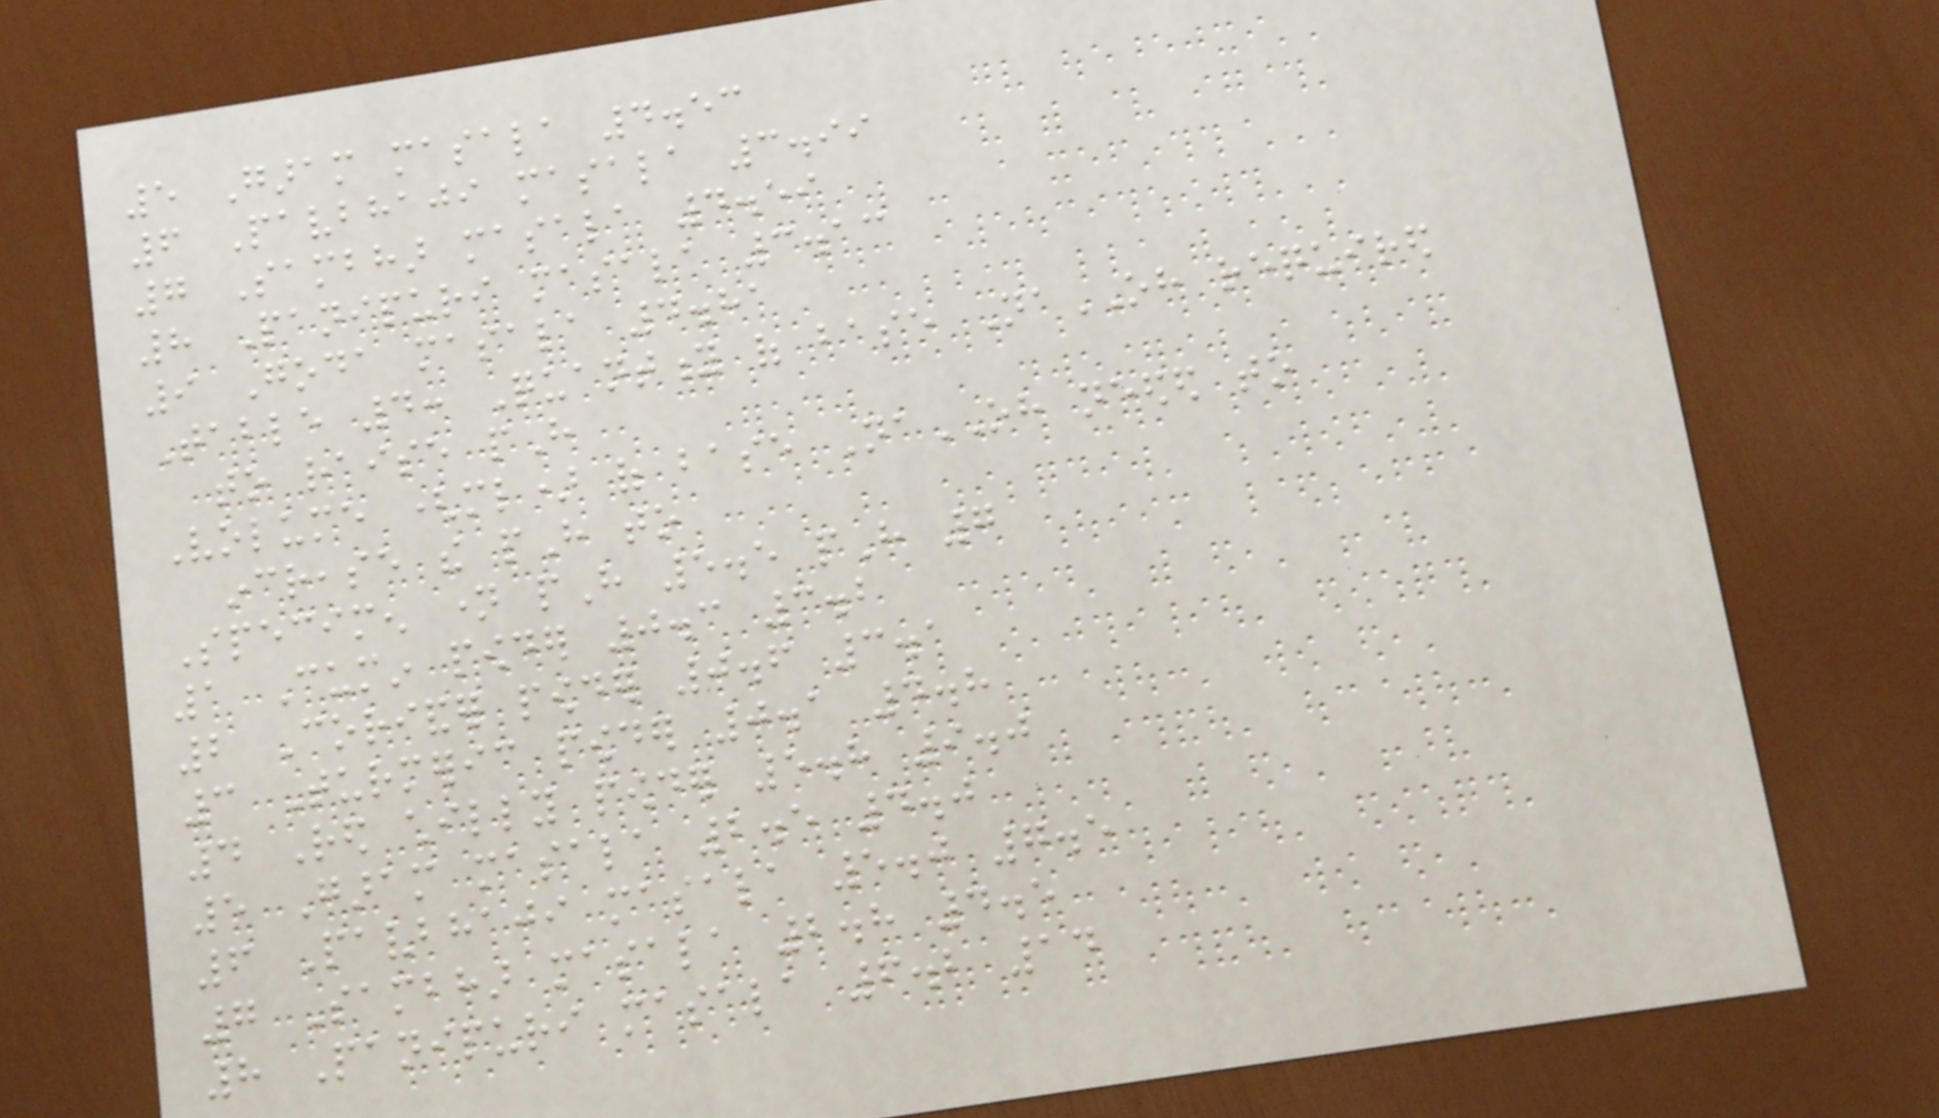5 Garam masala 4.53
6 Pavbhaji masala 3.99
7 Sambhar masala 4.59
8 Panipuri masala 3.13
9 Goda masala 4.81
Table 4: Quantity of base NaOH required
to raise pH
Volume (ml) of base NaOH needed to
increase the pH to
Specimen name pH 5.5 pH 7
1 Cumin powder 0.3 3.2
2 Coriander powder 0.6 3.1
3 Turmeric powder 0.1 4.8
4 Red chilly powder 5.8 9.0
5 Garam masala 2.5 4.0
6 Pavbhaji masala 5.0 7.5
7 Sambhar masala 2.8 4.5
8 Panipuri masala 6.2 14
